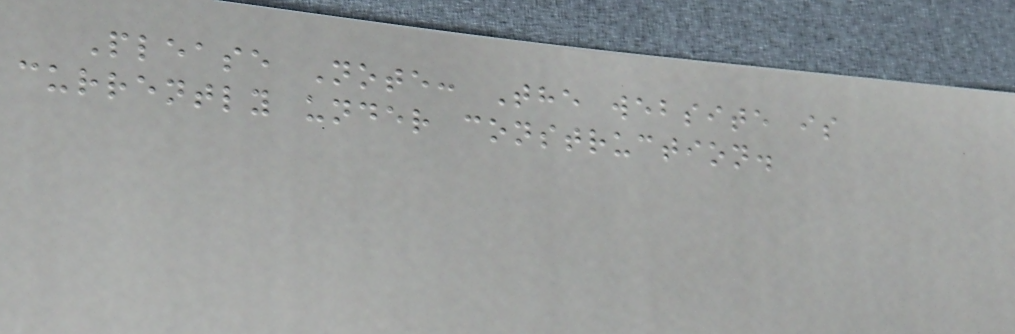Please Note: The website is
currently under construction.
